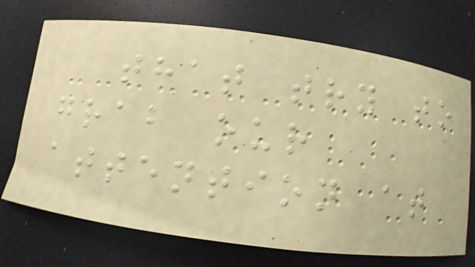that try to
grab our
attention at
